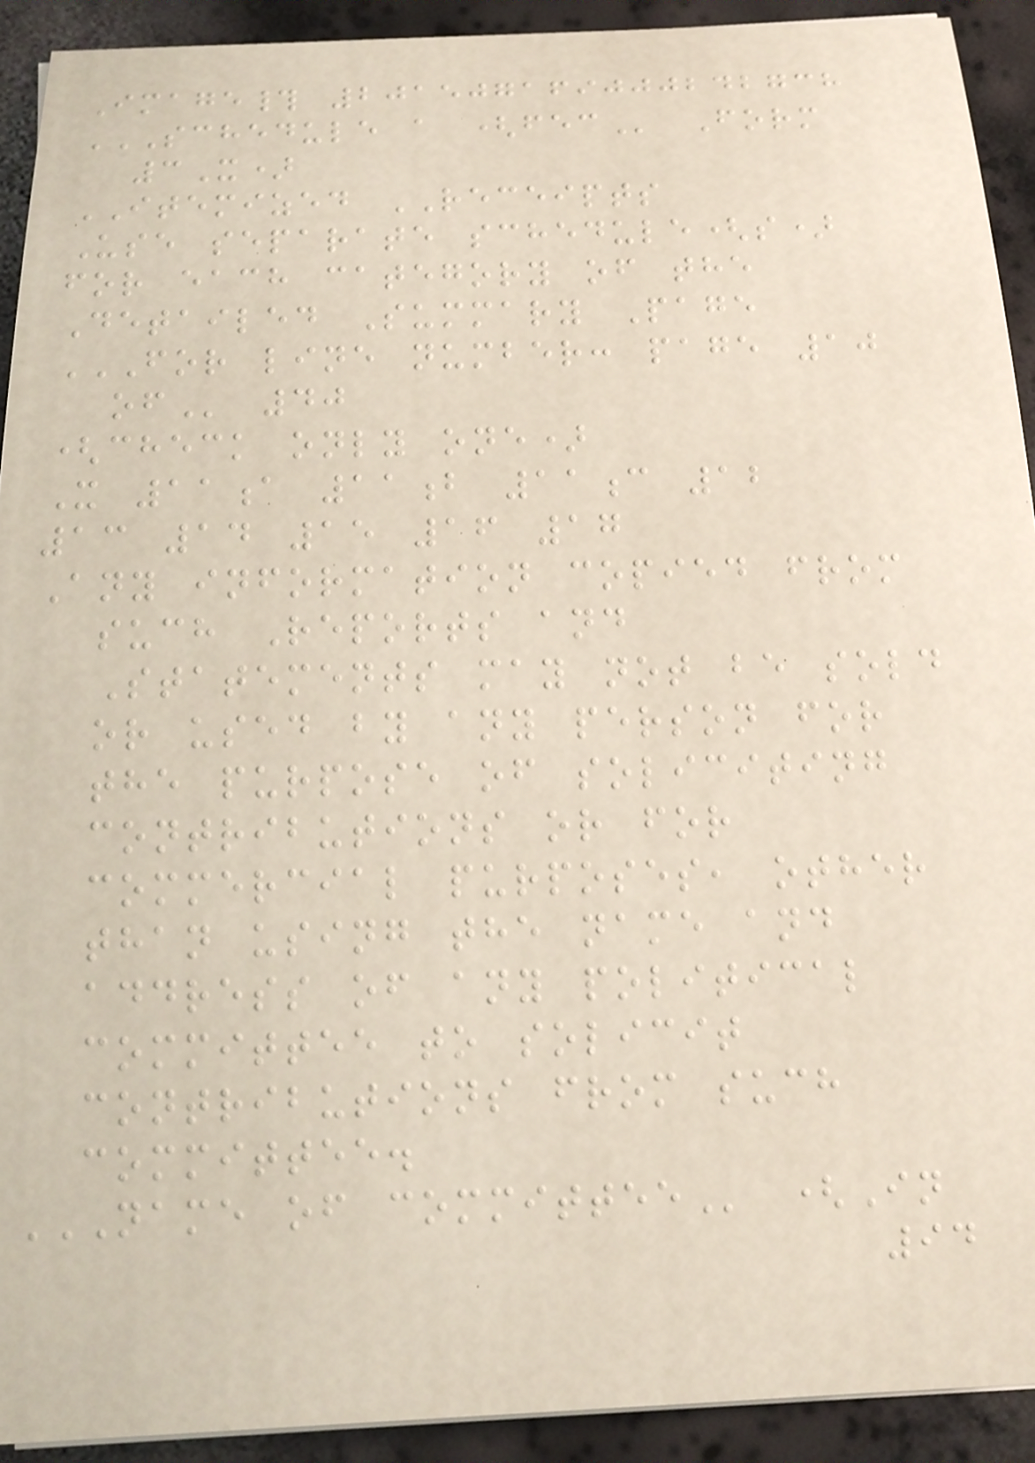Image# 201507169000242738
SCHEDULE A (FEC Form
3X)
ITEMIZED RECEIPTS
Use separate schedule(s)
for each category of the
Detailed Summary Page
FOR LINE NUMBER: PAGE 10
OF 40
(check only one)
X 11a 11b 11c 12
13 14 15 16 17
Any information copied from
such Reports and
Statements may not be sold
or used by any person for
the purpose of soliciting
contributions or for
commercial purposes, other
than using the name and
address of any political
committee to solicit
contributions from such
committee.
NAME OF COMMITTEE (In
94
